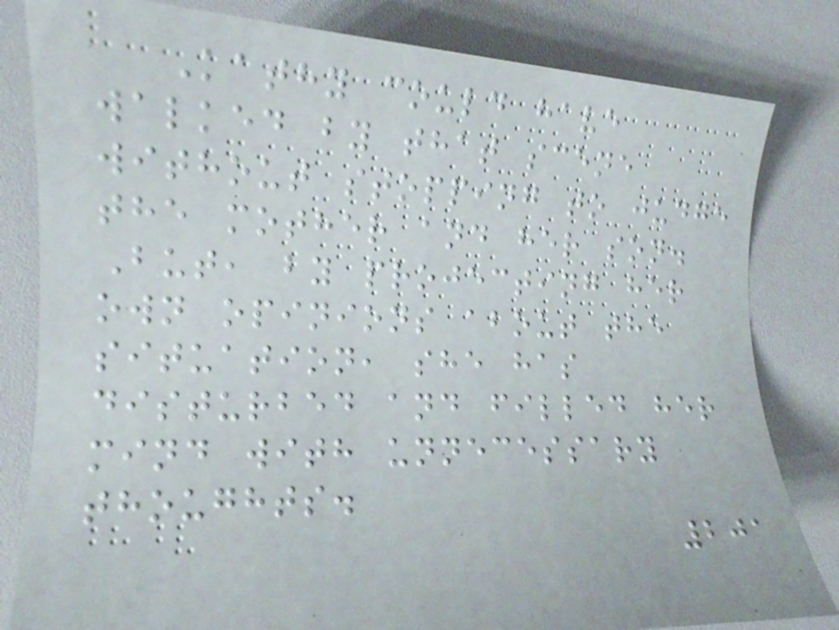Kathy could have
walked by that scene
without stopping to judge
the mother and her son.
But, by projecting her
own opinions about the
situation, she has
disturbed and filled her
mind with unnecessary
thoughts.
201
